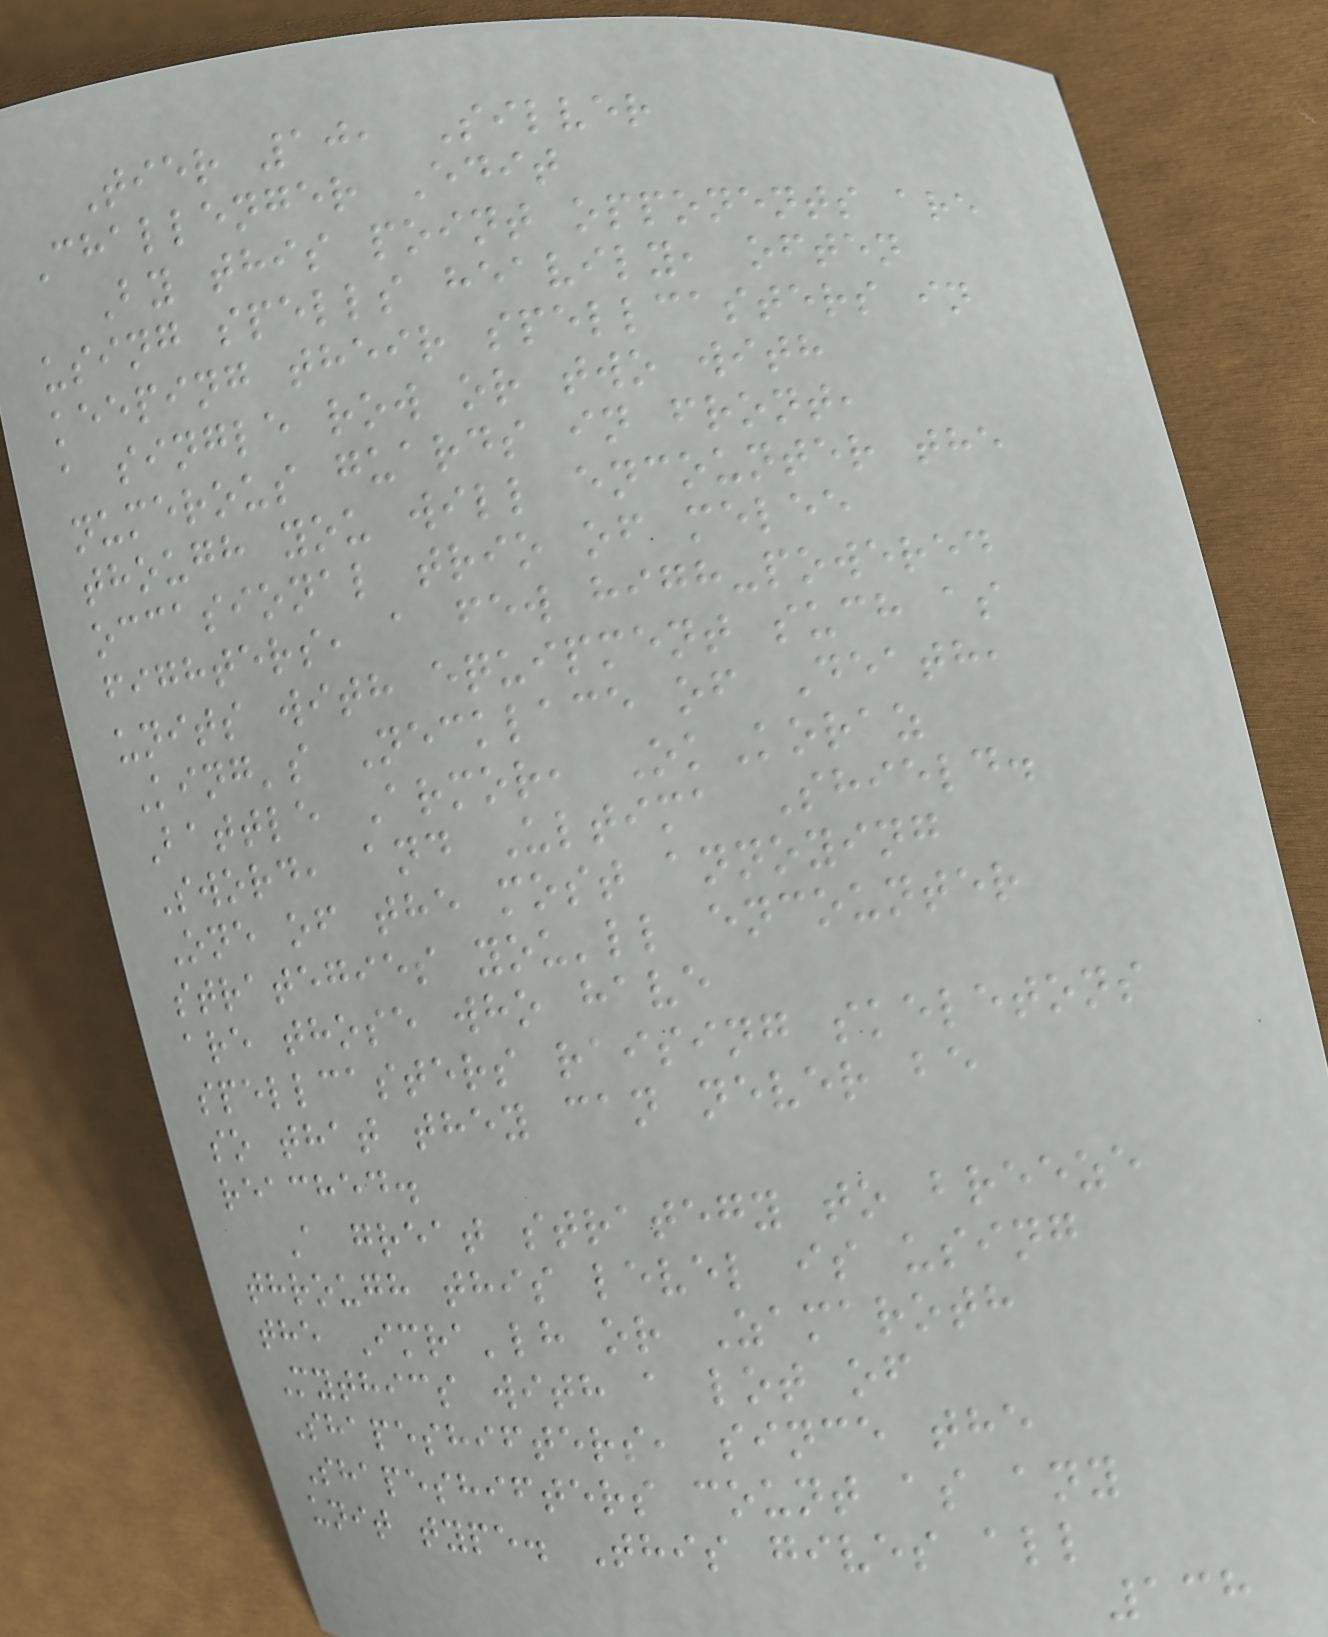Tier 10, Silver
Challenger Edit
By this point opponents are
using spells heavily, often
keeping their spellcasters in
a single row or two with
numerous guards in front,
though you will encounter the
occasional trio of melee
fighters, a few high-powered
units with equipment such as
King's Necklace of Death,
Battle Armor, OkKoraz
Sword, and Ultima Shield.
One of the most annoying
strategies you'll encounter
are those who have
spellcasters raising skeletons
so that they can never be
reached.
A great strategy to breeze
through this level is using
the Imra'lh or Zamaroth
Mythics with a lot of
Shapeshifters, since the
Shapeshifters count as any
unit type. This gives all
138
